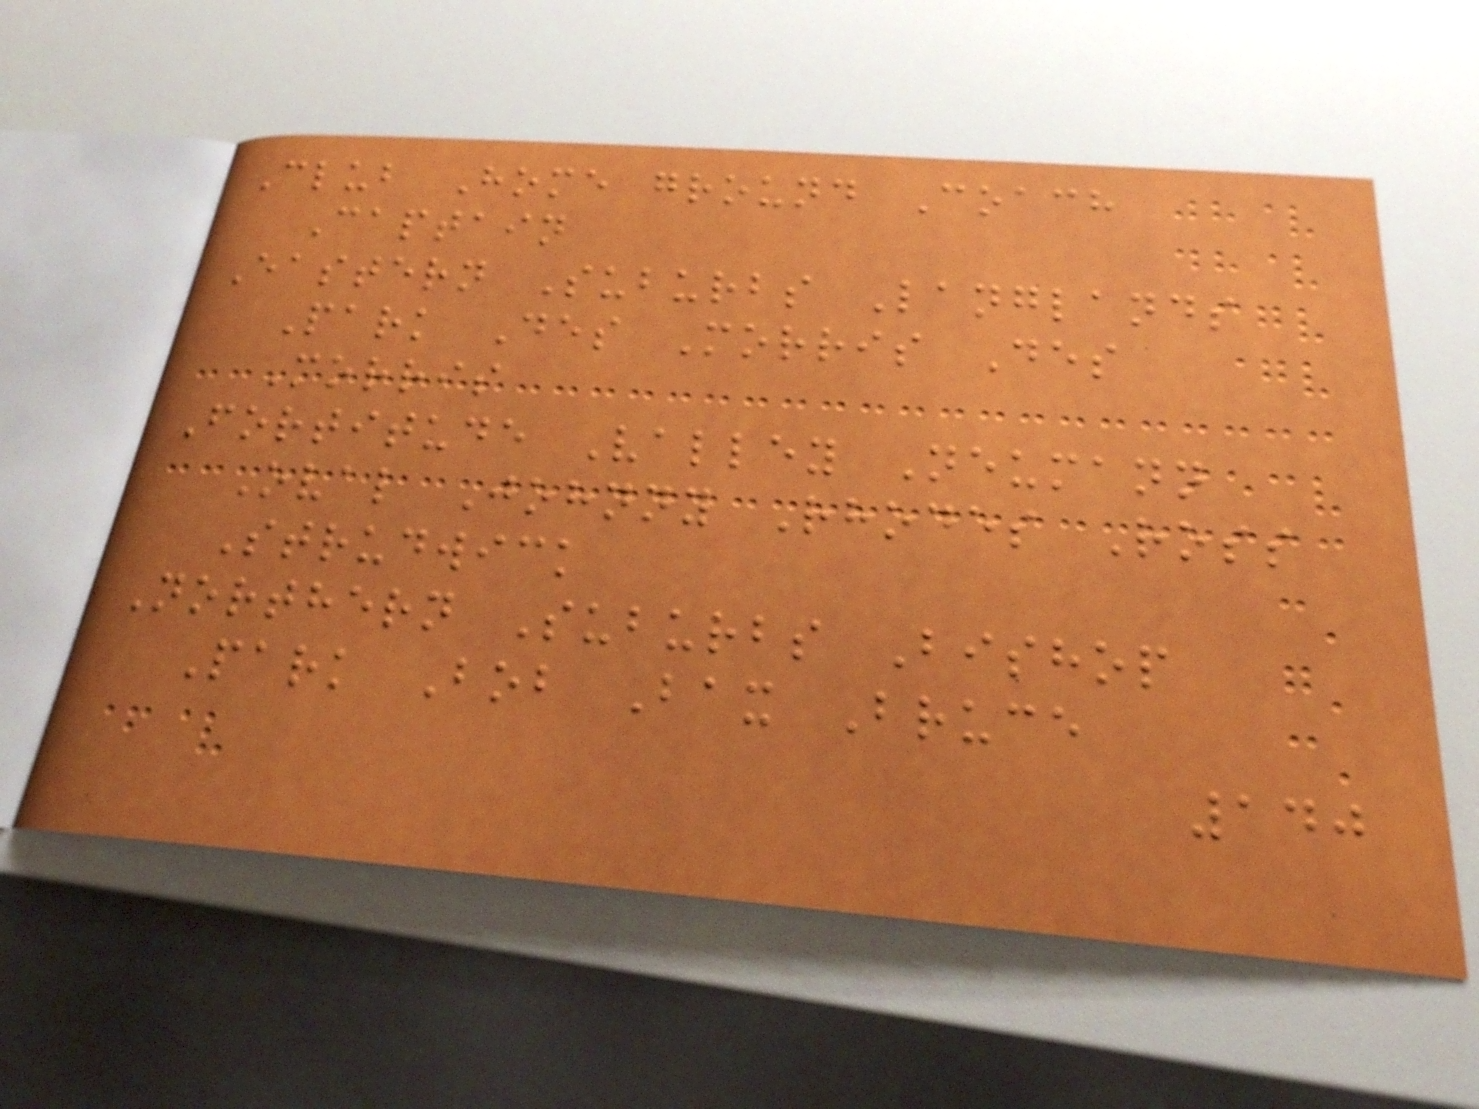Club Home ground Coach
Captain
Eastern Suburbs Langlands
Park Des Morris Des
Morris
Fortitude Valley Neumann
Oval Johnny Rhodes Ross
Strudwick
Northern Suburbs Bishop
Park Bob Bax Bruce
140
